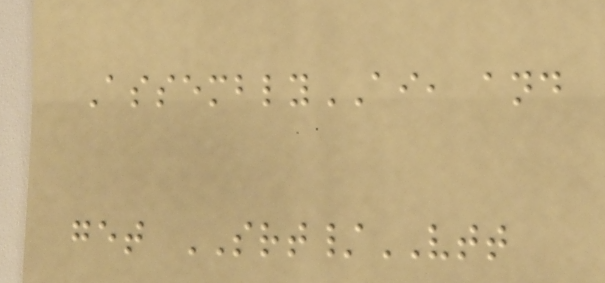AssemblyAI, and
get SRT/VTT
